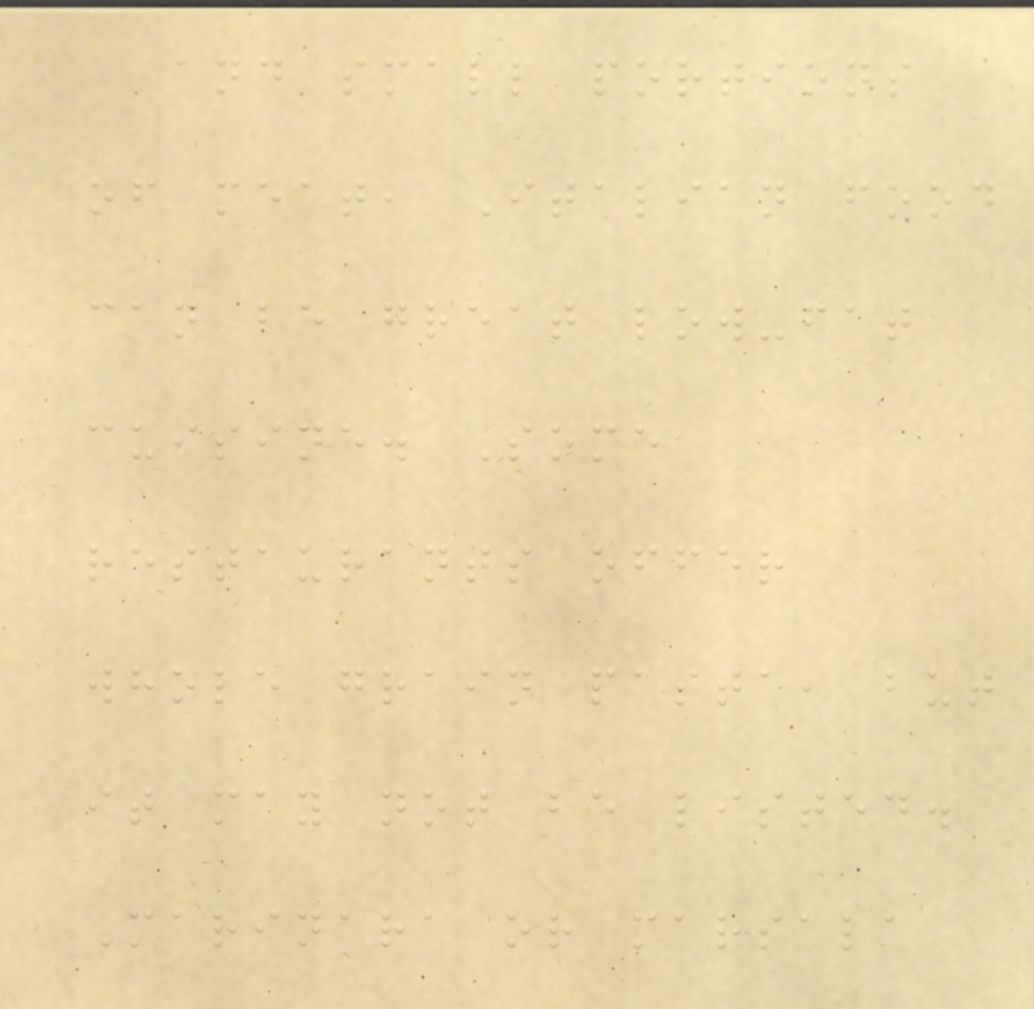and small portions
of meat, Italian food
can be great low-fat
cuisine. Some
restaurants offer
whole grain pasta, but
it may not be listed.
Marinara or marsala
